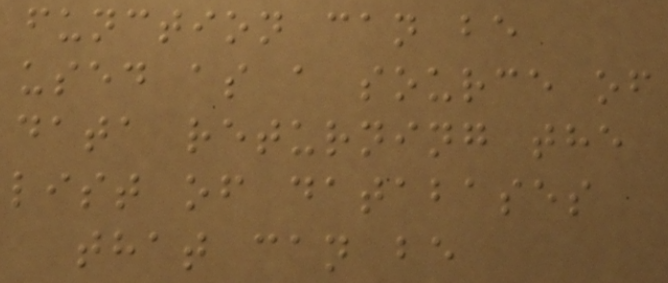function can be
used as a source of
data returning the
list of databases
that can be
